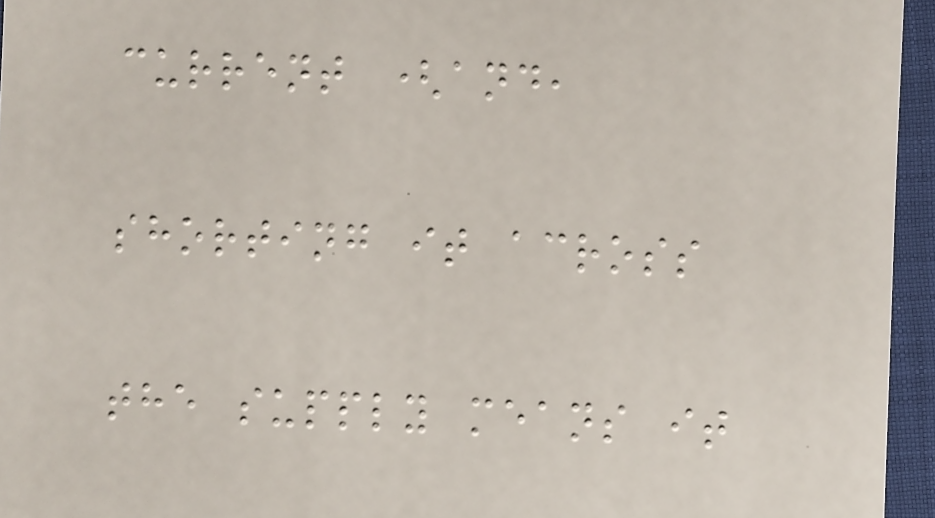current (and,
shorting it across
the supply means it
